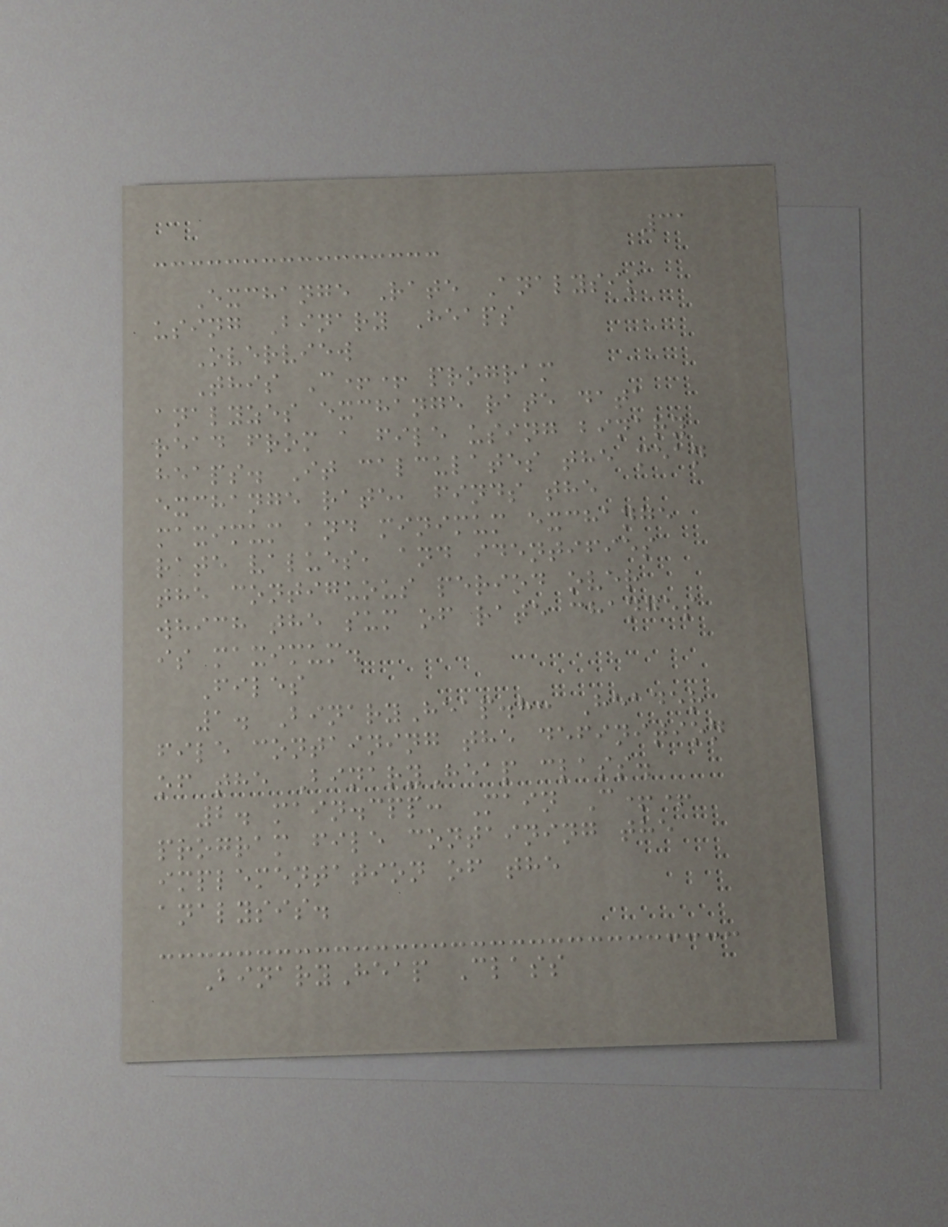31
Exchange Rate Analysis
using Binary Heaps
Overview
This C++ program
analyzes exchange rate data
read from a file using binary
heaps. It calculates the mean
exchange rate, finds the
maximum and minimum exchange
rate values, and identifies
the contiguous period over
which the sum of rate changes
is maximum.
Files
1. BinaryHeap.h: Header
file containing the definition
of the BinaryHeap class.
2. main.cpp: Main C++
program file containing the
implementation of the
analysis.
BinaryHeap Class
